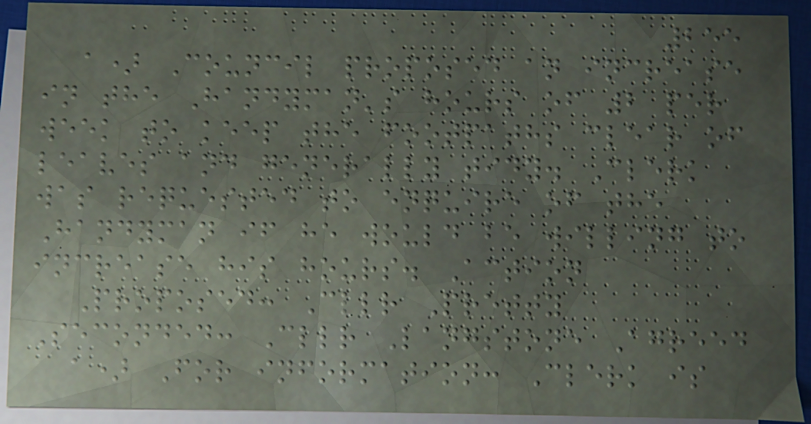255
a) Council proposed an increase
in the Handyman's hours of 2 per
week to keep the footpaths clear of
leaves and generally tidy. Clerk
was requested to enquire of the
Handyman if he would be willing to
increase his hours. Action
Proposed: Cllr Pretty
Seconded: Cllr Langstone Agreed
a) For information: Clerk is
